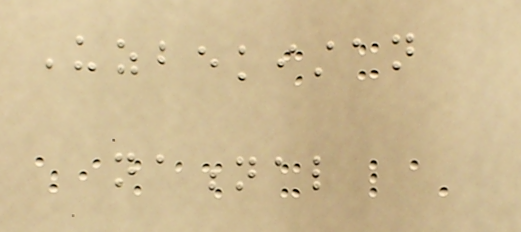Uzbekistan
national
